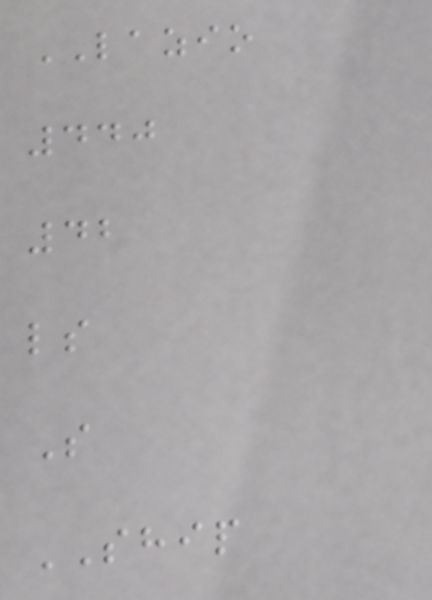LAZIO
440
42
ls
S
SHIP
